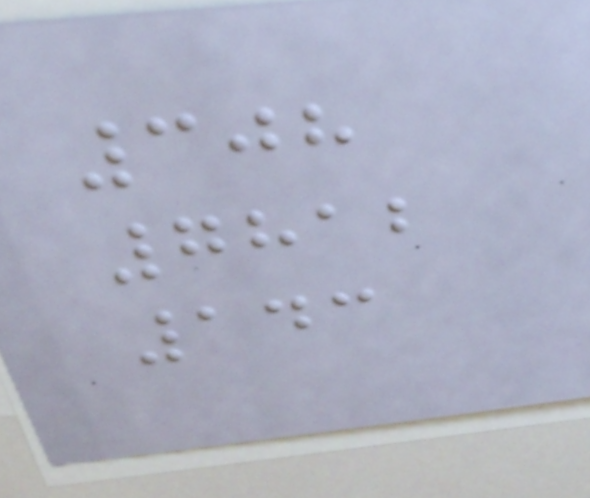308
7812
143
